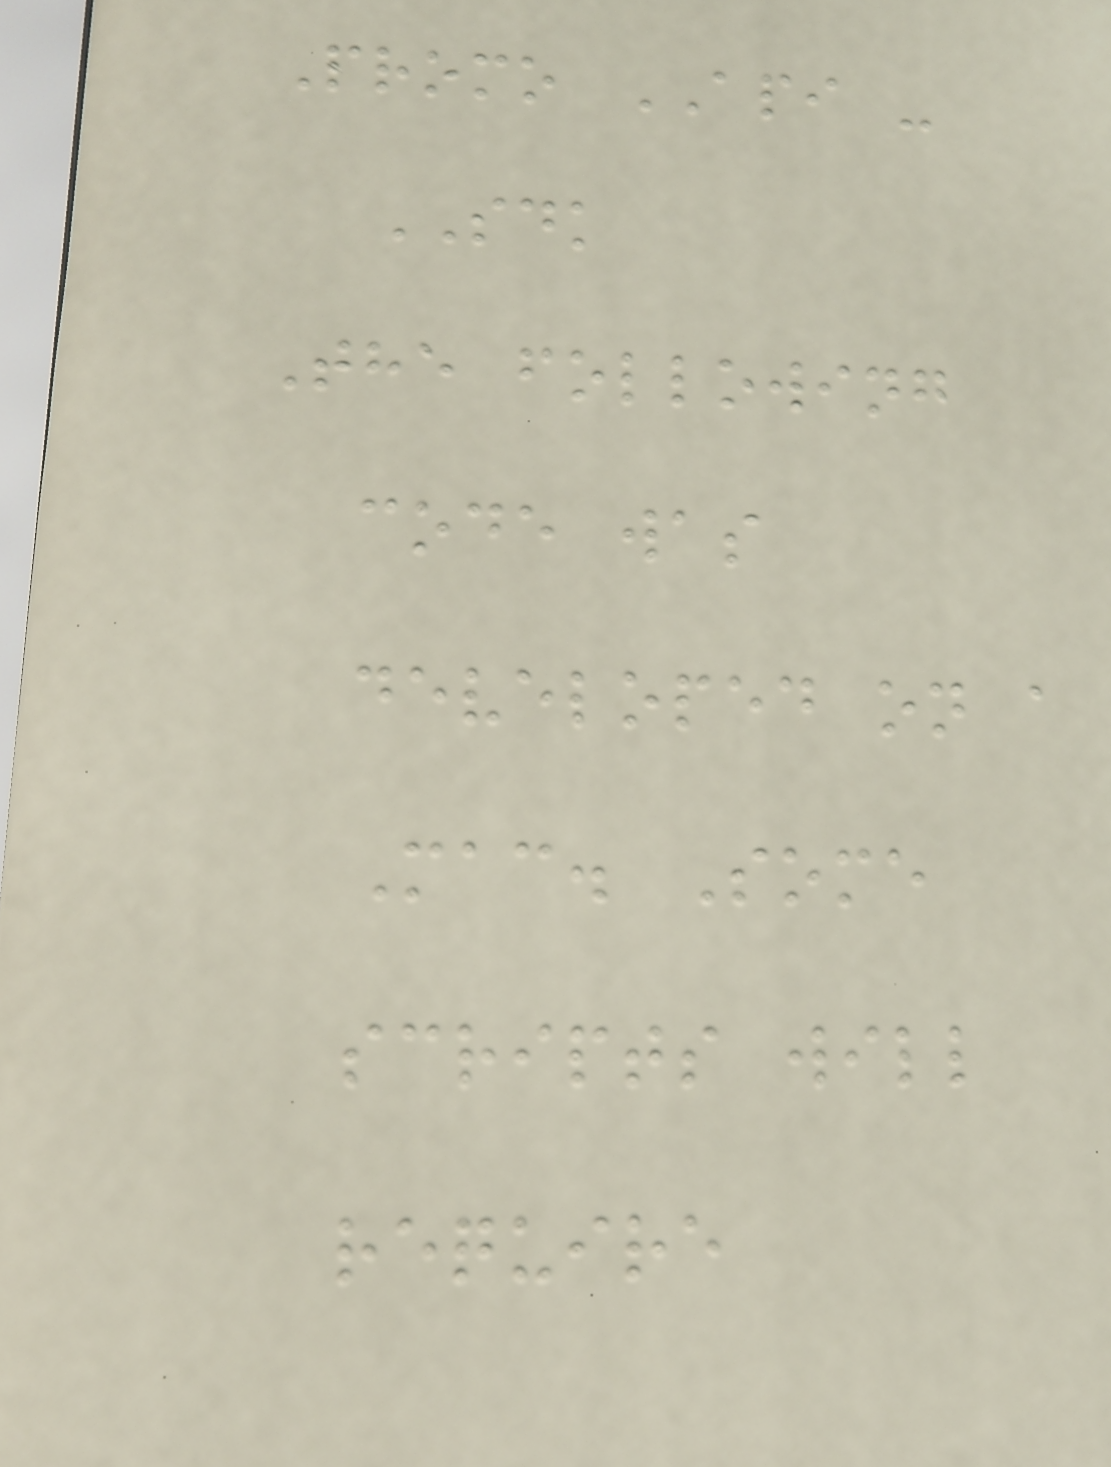Promo API -
SDK
The following
code was
developed on a
Mac. Some
scripts will
require
